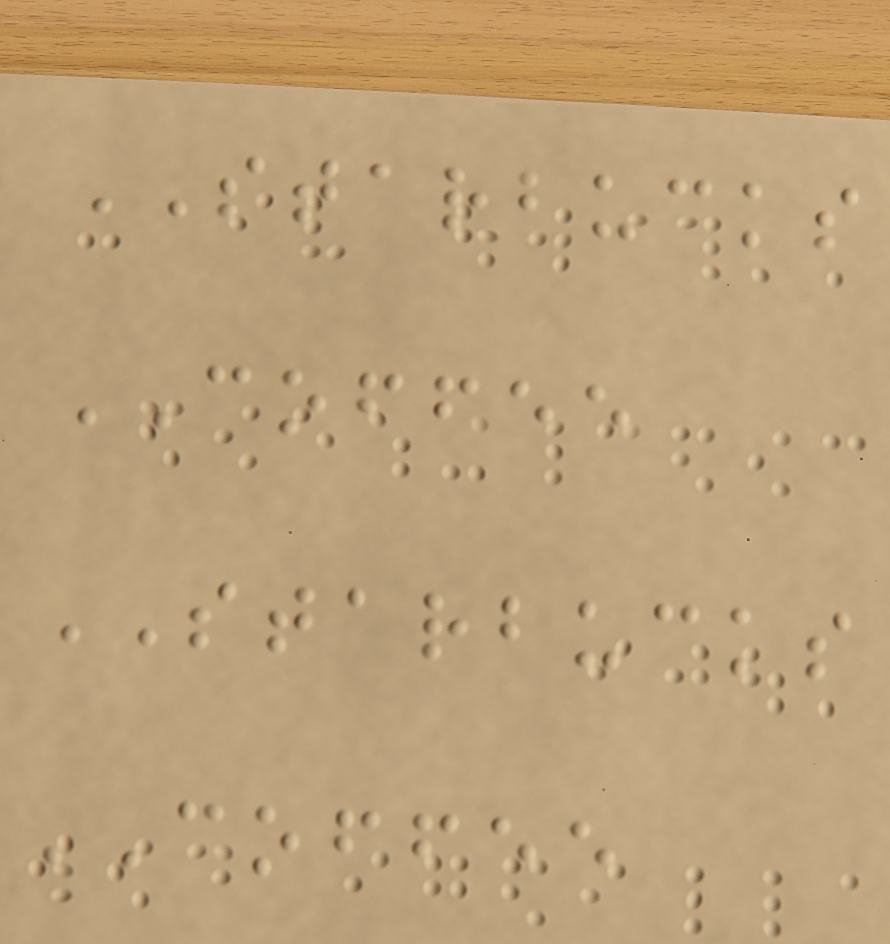STARBUCKS
COFFEE
STARBUCKS
COFFEE
